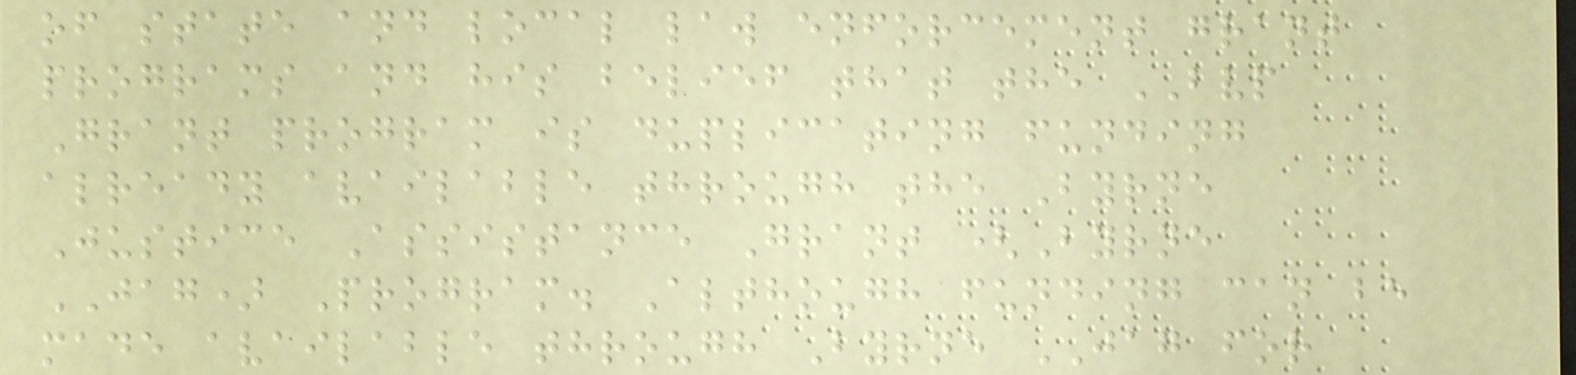of state and local law enforcement grant
programs and his belief that the BVP
Grant program is duplicating funding
already available through the Byrne
Justice Assistance Grant (Byrne
JAG) Program. Although funding can be
made available through Byrne JAG for
